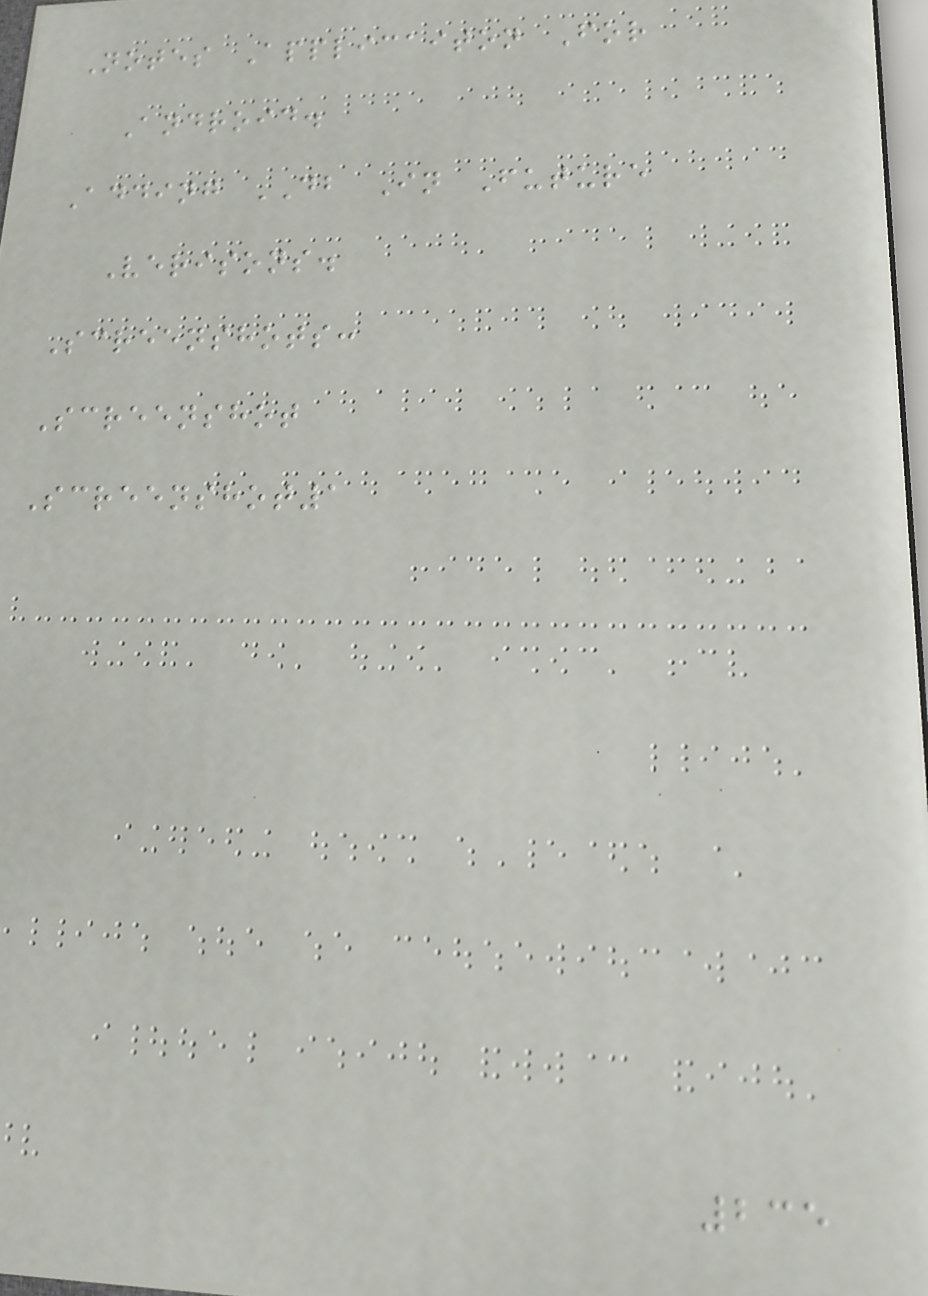Notes Applicaiton For
Android.
Adding DB In Future
Verisons.
Screenshots:
Screenshot
Screenshot1
235
